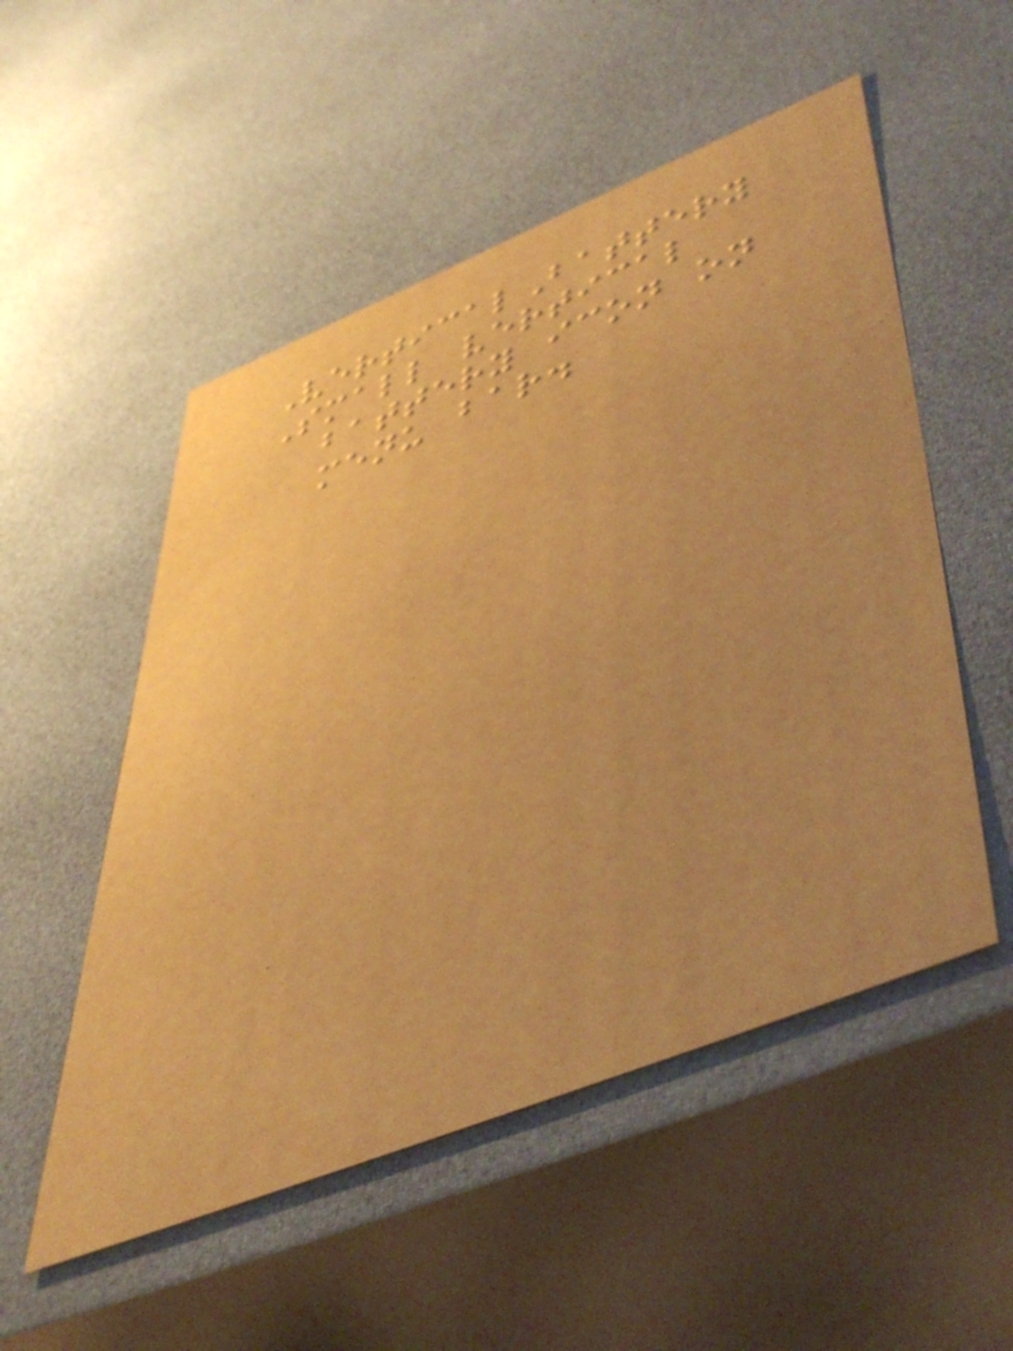VerticalBattery
Small vertical
battery icon on
menu bar.
